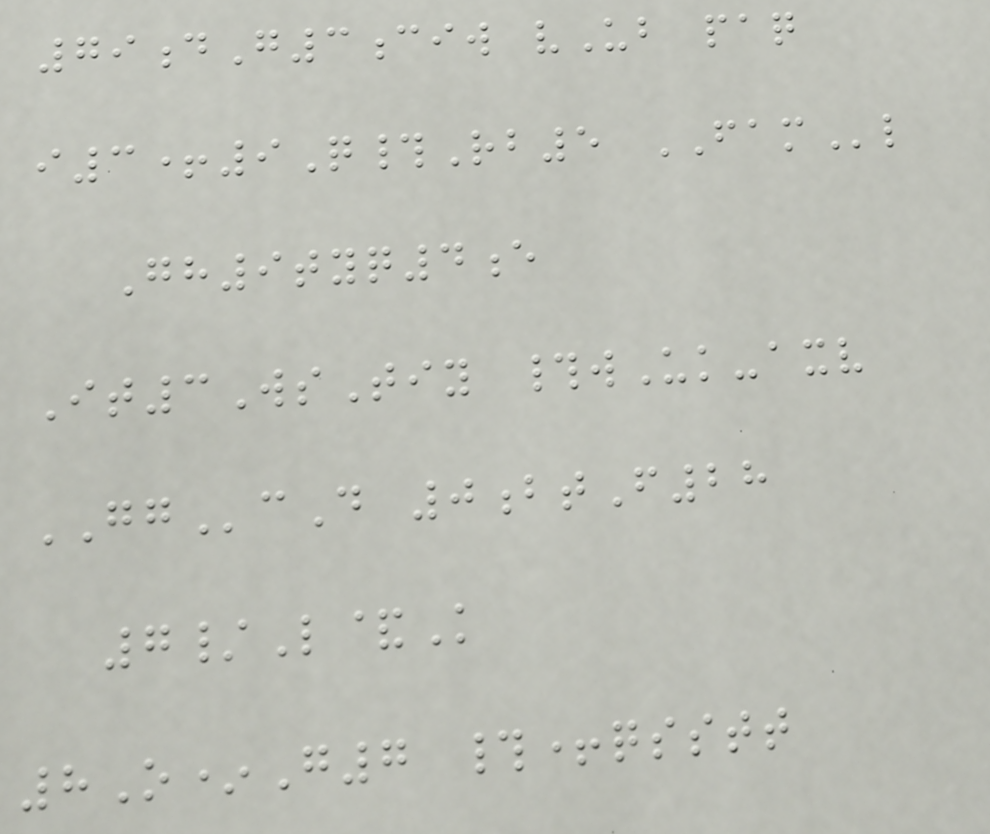79dG3ciw vUb paq
i3+9Q#Rb5 FAMl
Gh9tyq4e
It3WsTiy #wUk-axv
GGcD 0btF28
7/L&K
8O*G7 #+qsstt
